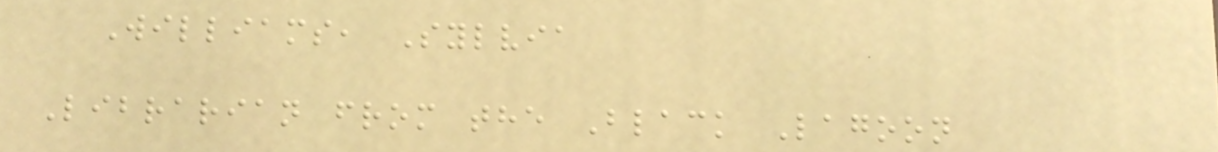Williams, Sylvia
Librarian from the Black Lagoon
